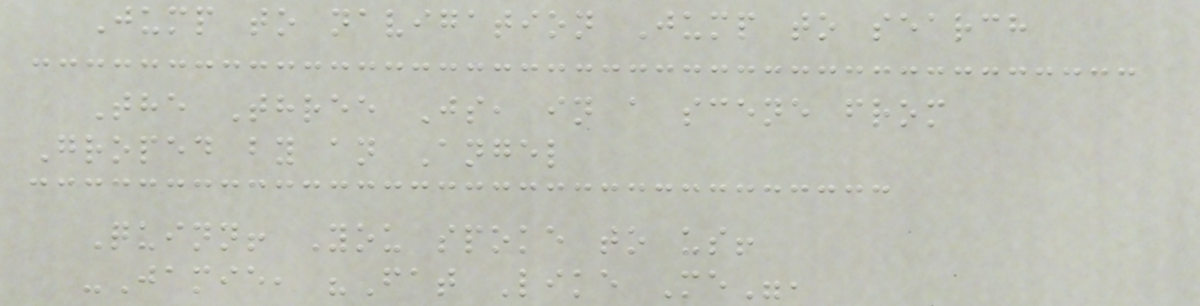Jump to navigation Jump to search
The Three Js, in a scene from
Groped by an Angel
Quinn! You spoke to us!
-Jamie, "Fat Like Me",
